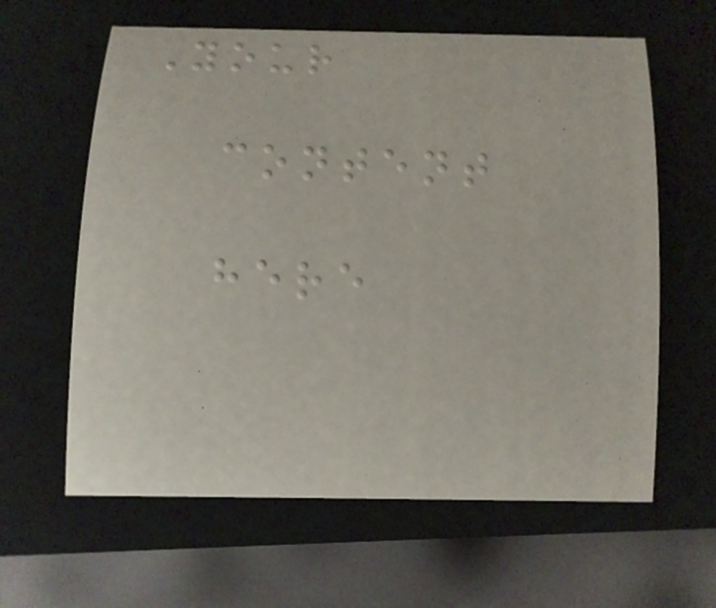Your
content
here
